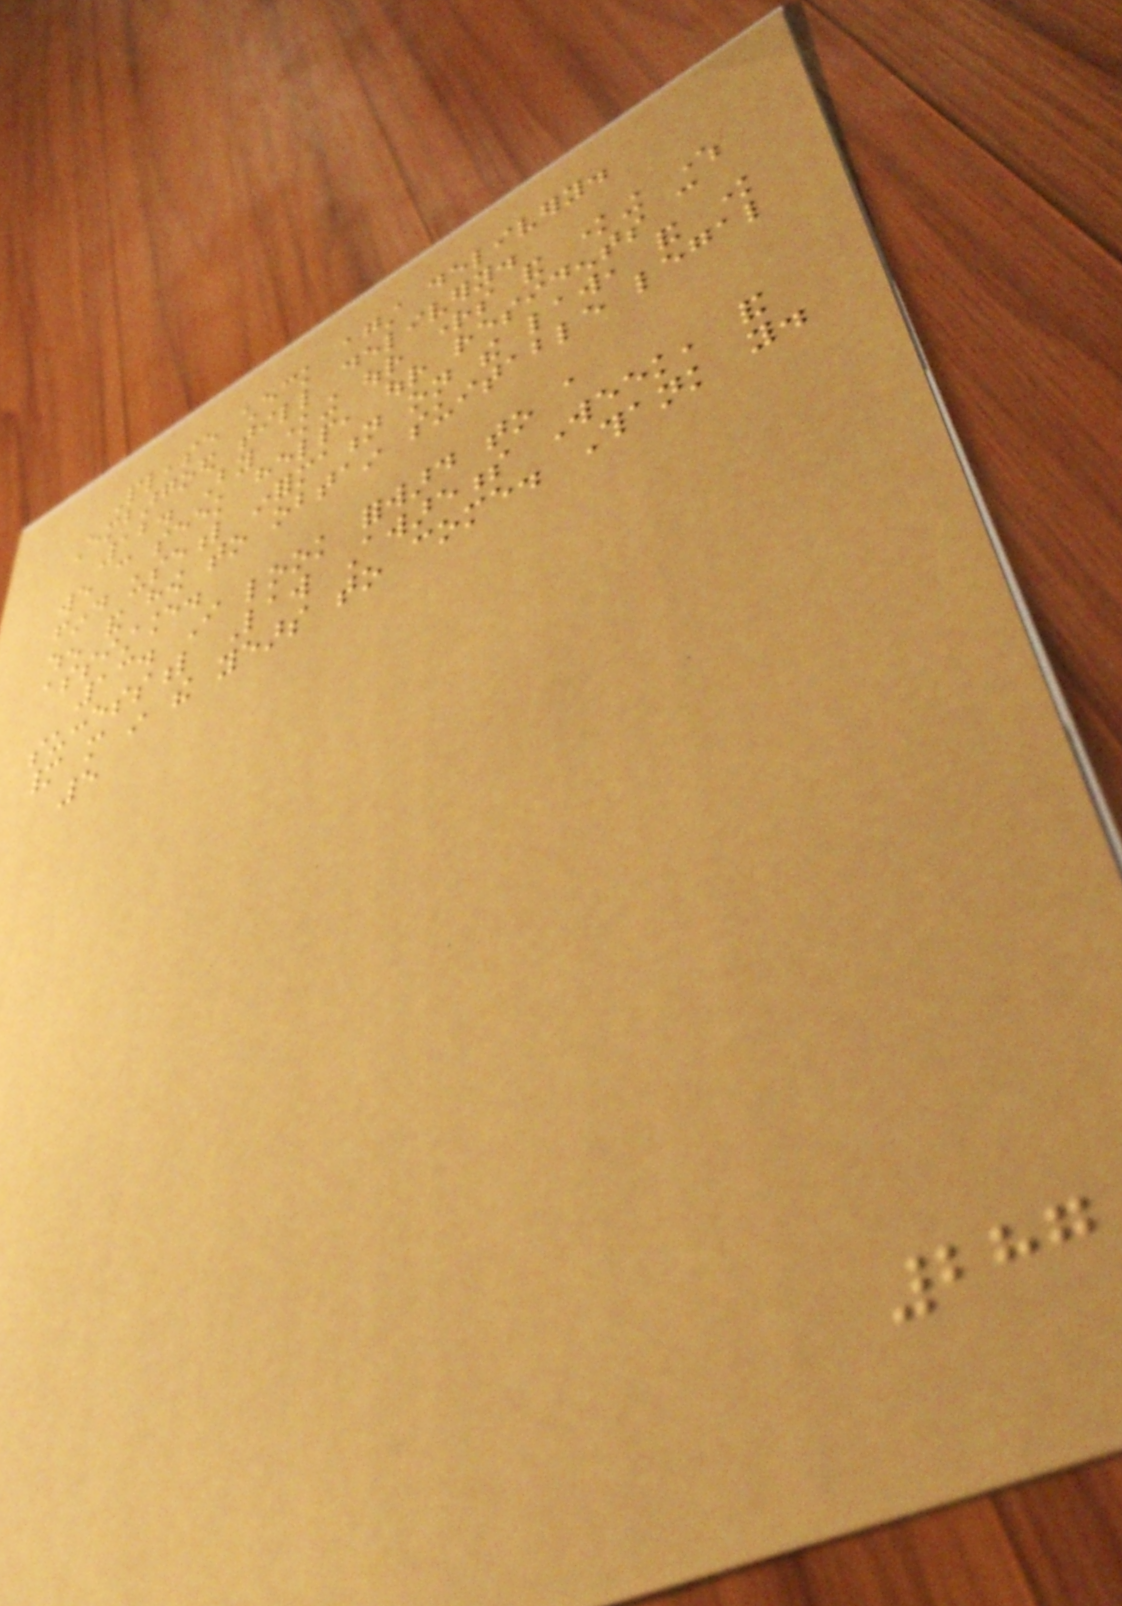Please check against delivery.
Embargoed till delivery.
12. By knowing our rights and knowing where
we can seek help, our residents can
find useful information on the law, and know
when and how to obtain suitable legal
assistance.
13. I look forward to a
successful Law Awareness Week, and
many more in the years to come. Thank you.
5
287
